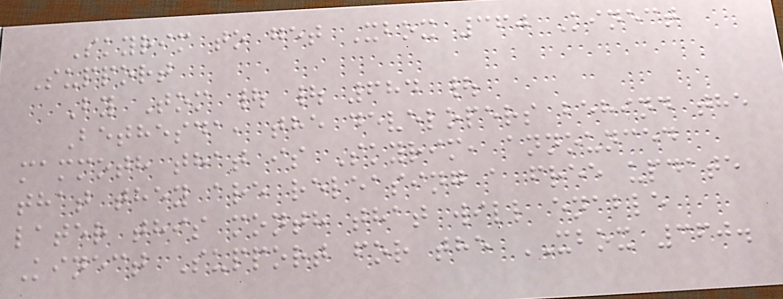Skyrim to get Xbox 360 Kinect
Support
By Tom | | 684 |
Bethesda, the developers behind the
mammoth that is Skyrim, announced
that they are releasing a free update
later this month that will enable
Kinect Support for the XBOX 360.
